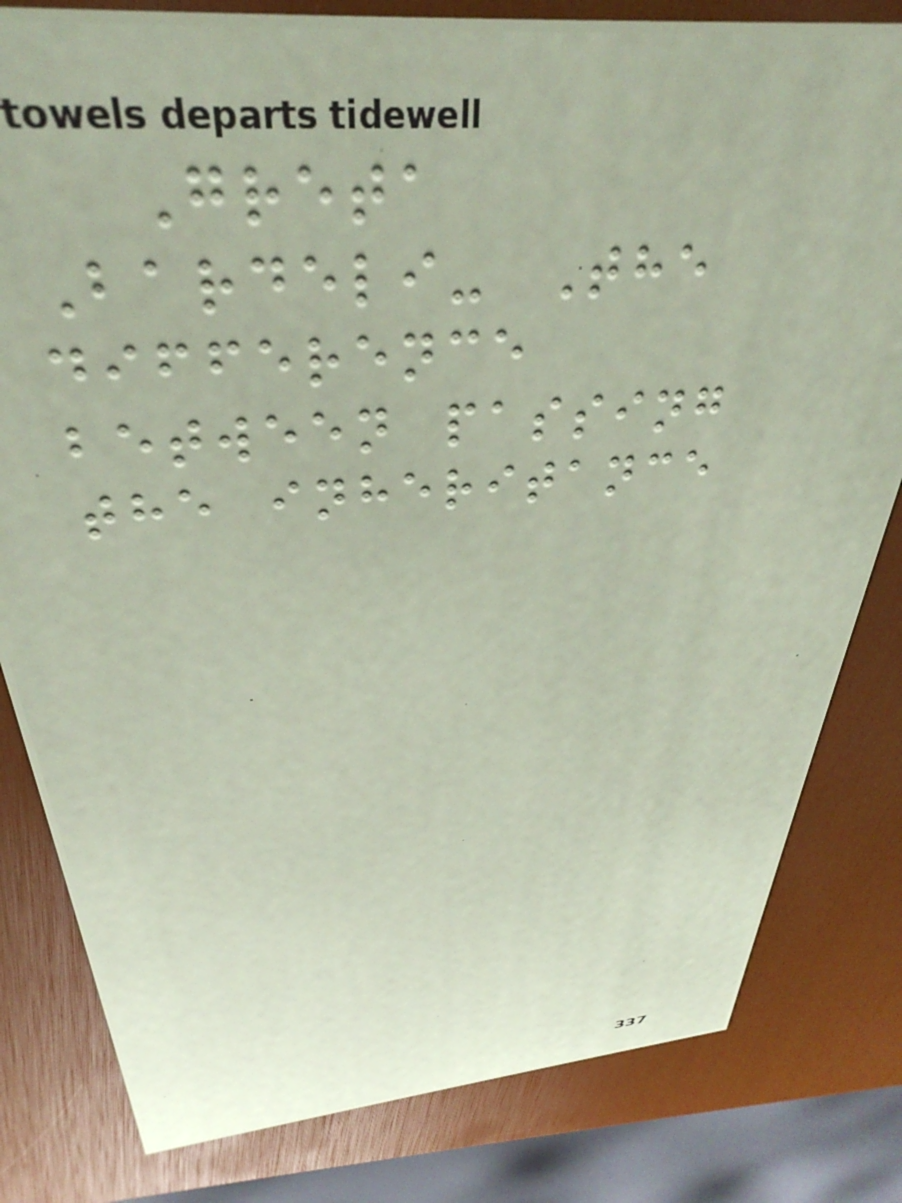Greta
Bardeli- The
difference
between passing
the inheritance
